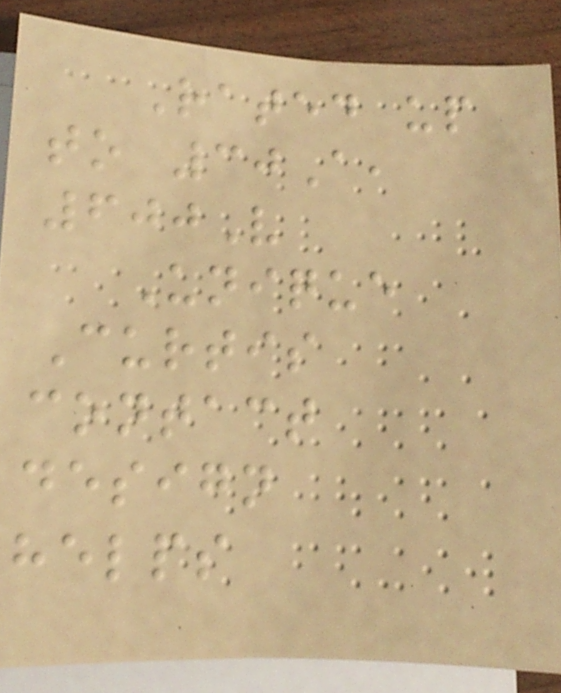Rated up
to 30A,
600V
Unique
Curtis
contact
design
helps
